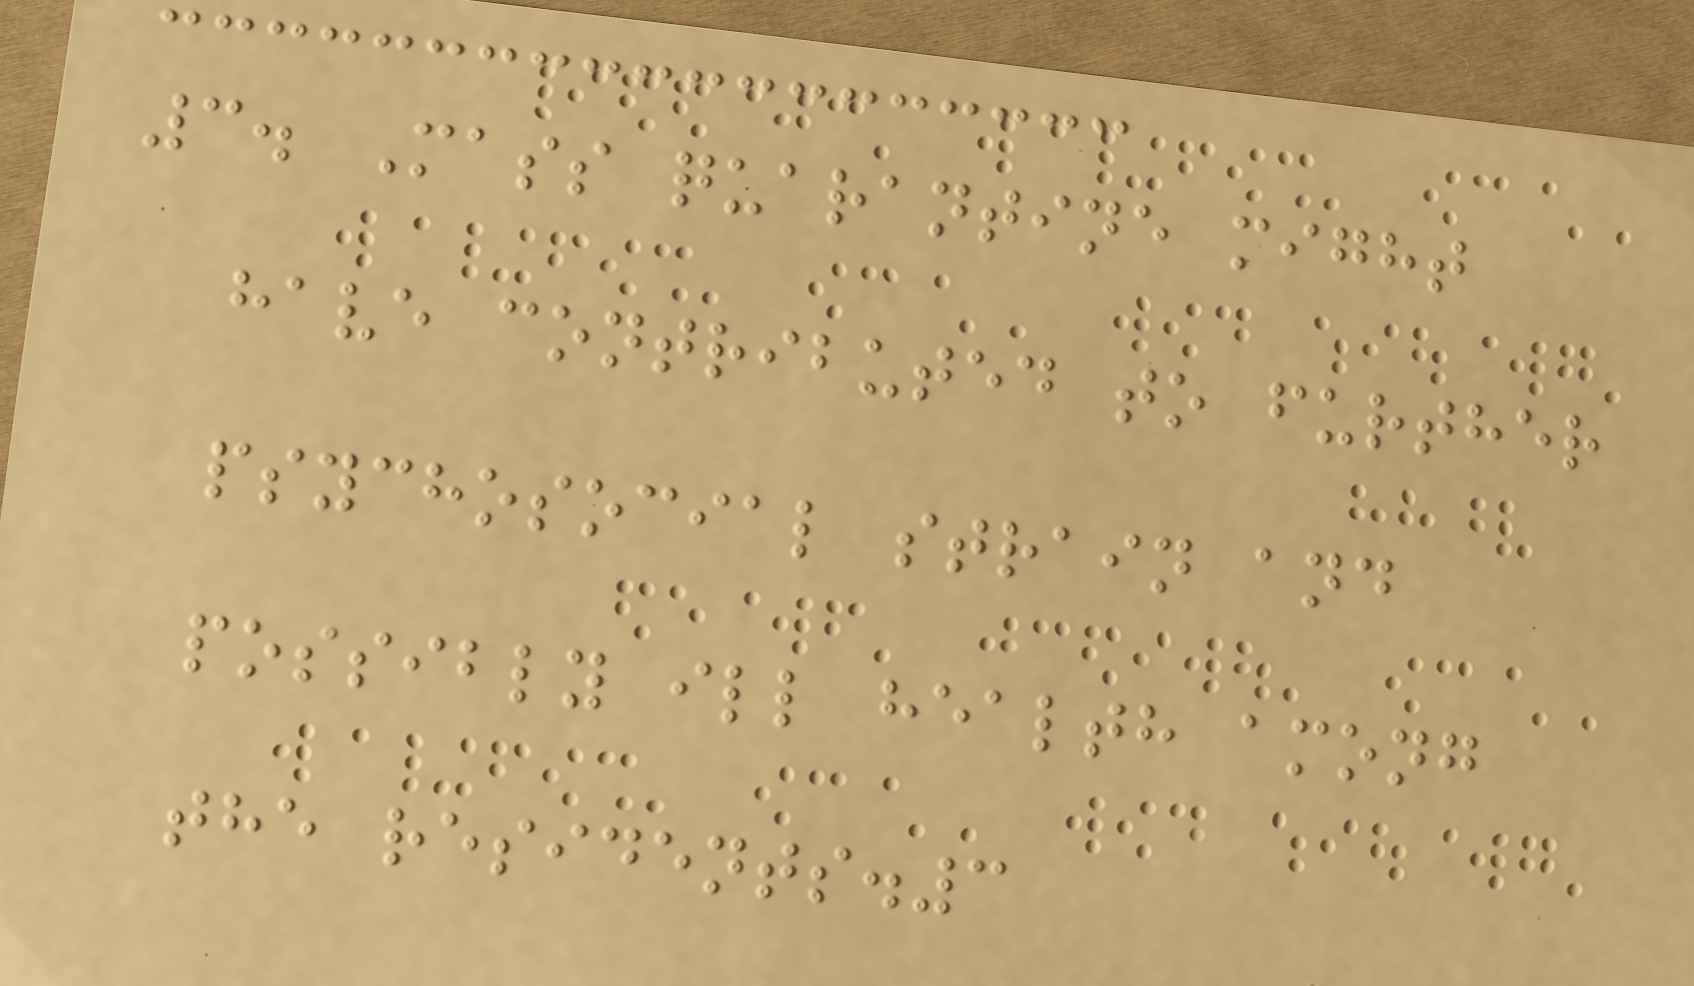3. Mass quarantine might
have contributed to further
psychosocial strain and
possibly ill health among
the residents.3
